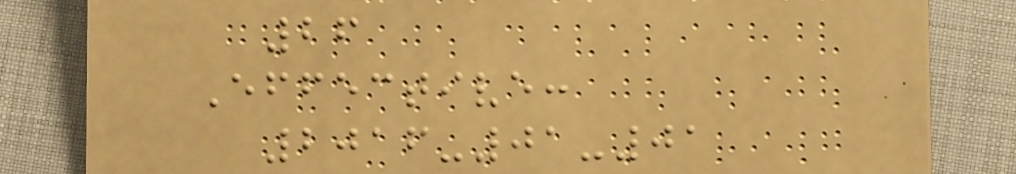26
Effective:
2016-01-01
